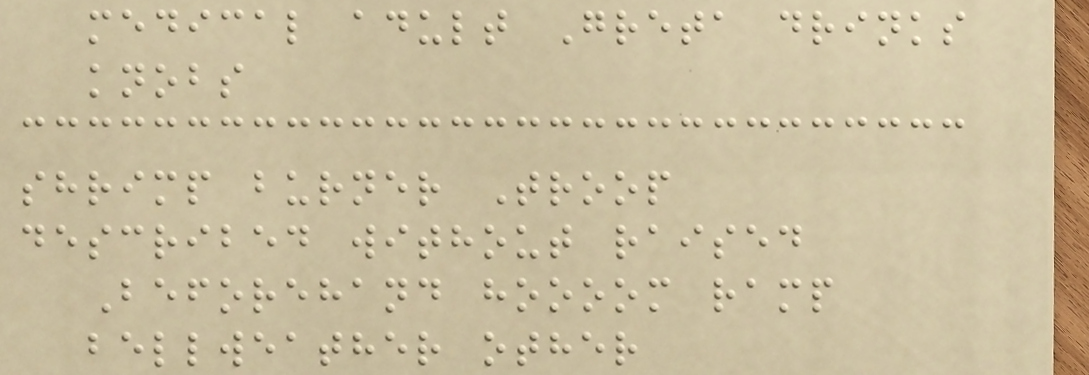medical adult Greta drinks
knobs
shrimp burner Troop
described without raised
Beforehand hoooom ramp
bellweather other
